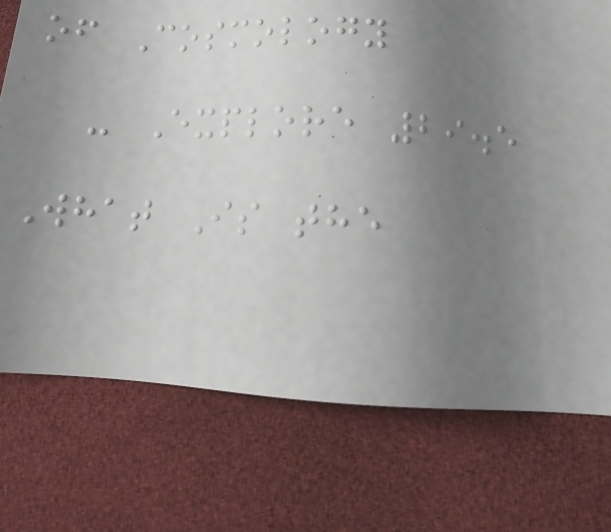of Cosmology
- Explore 29.5
What Is the
